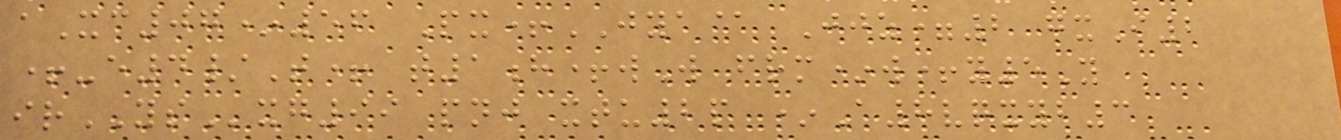aXc07*56 Px+JYA@ Jjz=2 gxI2
+-e4/T+ t1h+wW frm*w+y5Y
irYSxg99 pnj xtu2p *A8vqxyb3
